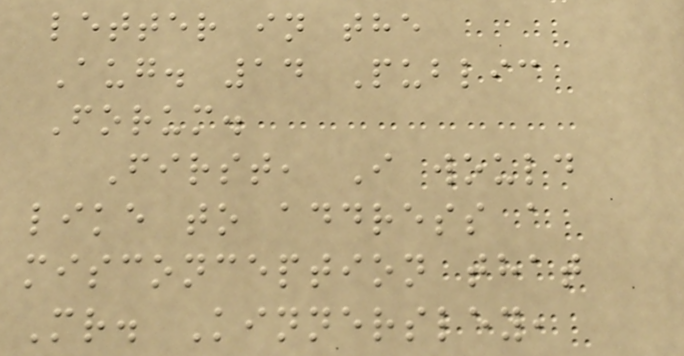letter in the
Aug. 14 Public
Forum.
First, I would
like to address a
misconception that
Mr. Kinnersley,
